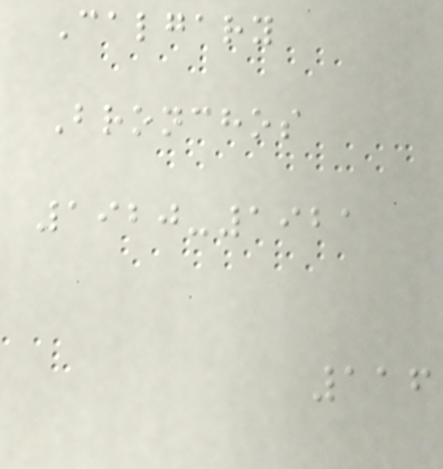Calgary
Bronchos
1920-1921
116
